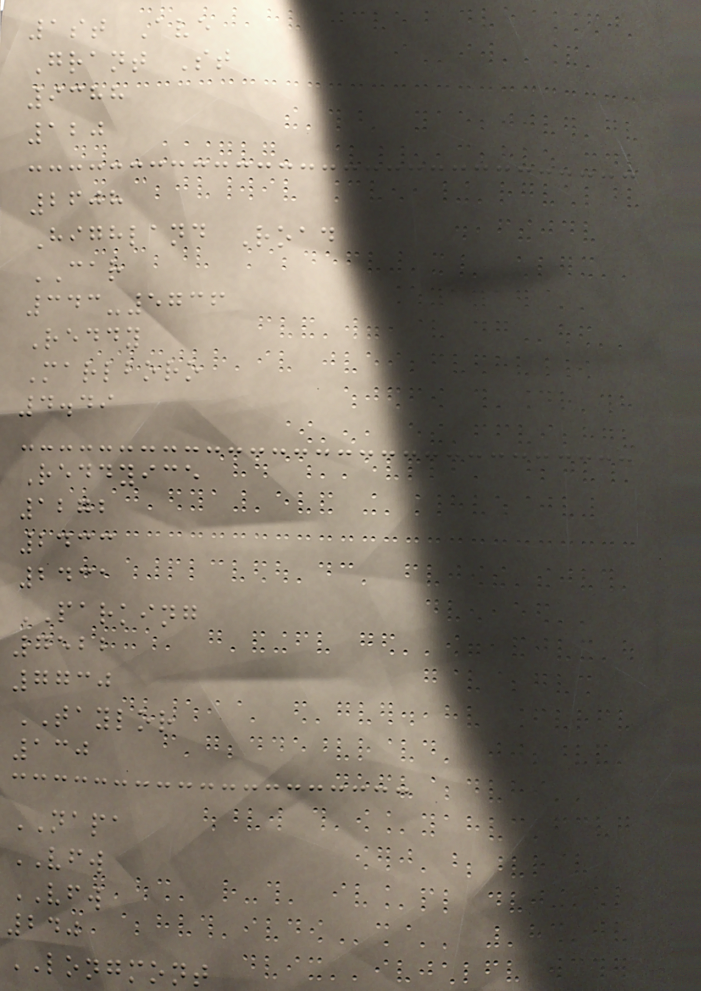1st Ave
Grant St
9388
120
2608
Highland Road
CAR
343-5736
Reddy
Marlboro
4.49
Reddyice
1272
2433
2431
PARKING
7522
7730
TAYLOR
130
NAPA
VFW
VFW
240
LONGMONT
